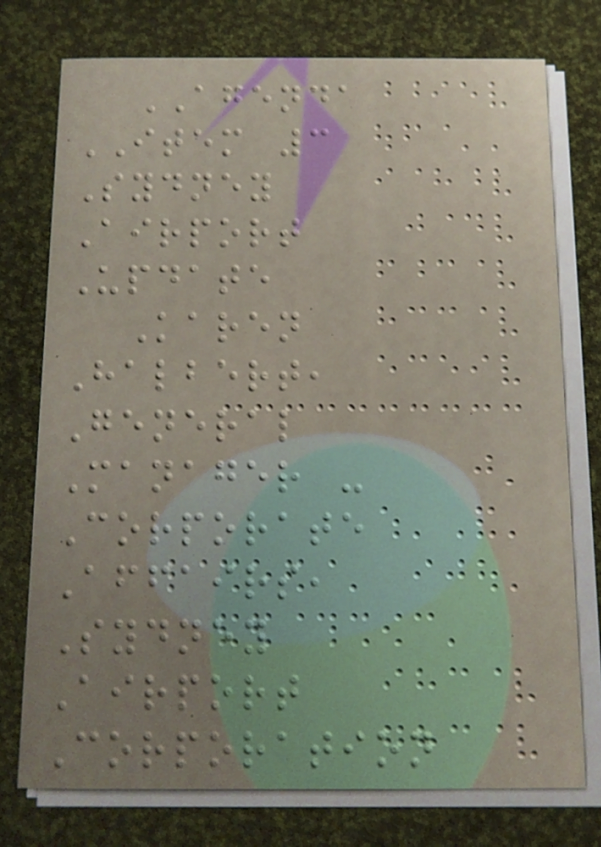AGENDA
ITEM 3
Sydney
Airport
Update
Karen
Halbert,
General
Manager -
Corporate
Affairs,
Sydney
Airport
Corporation
